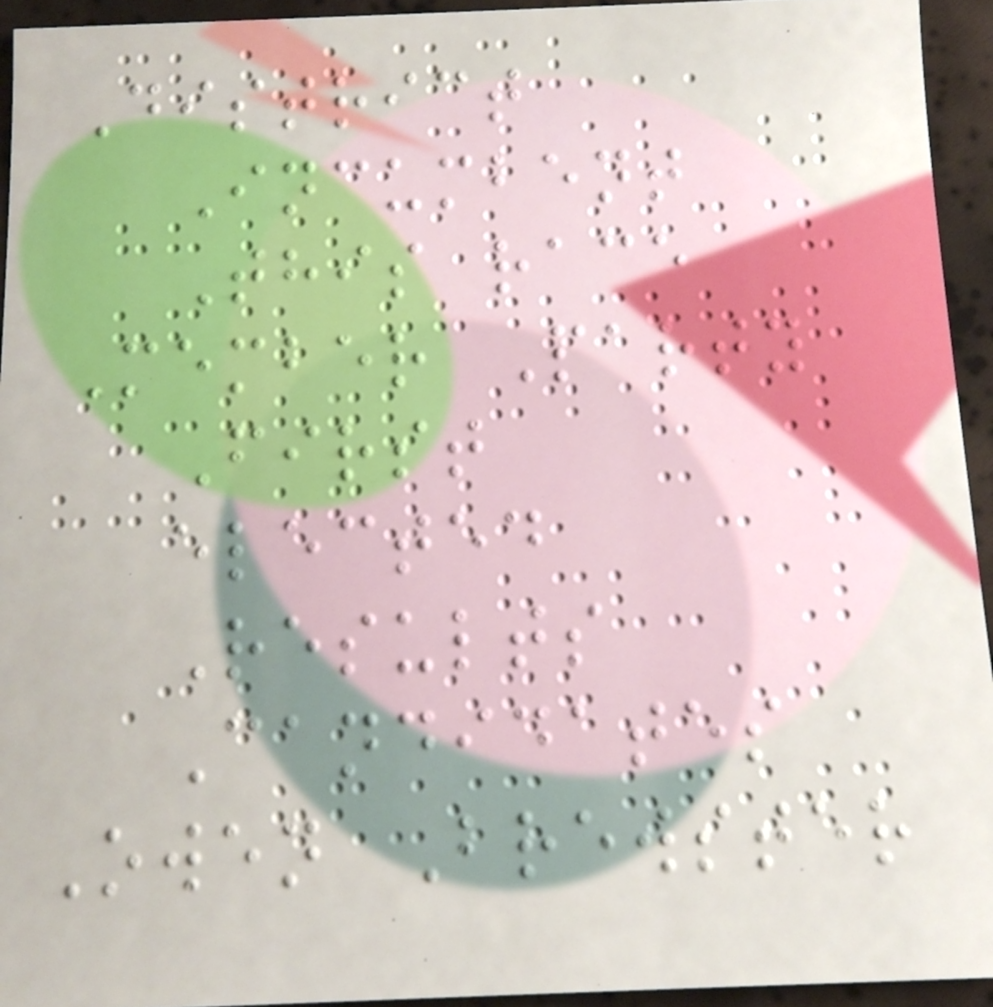District
Incumbent
This race
Member Party
First
elected
Results
Candidates
Owen Brewster
